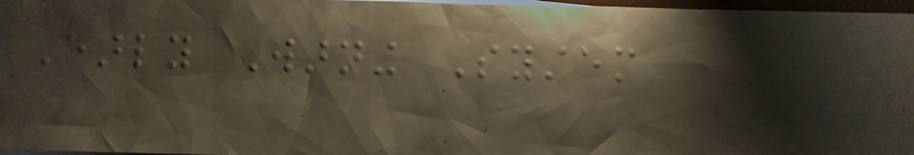Early Warning System
